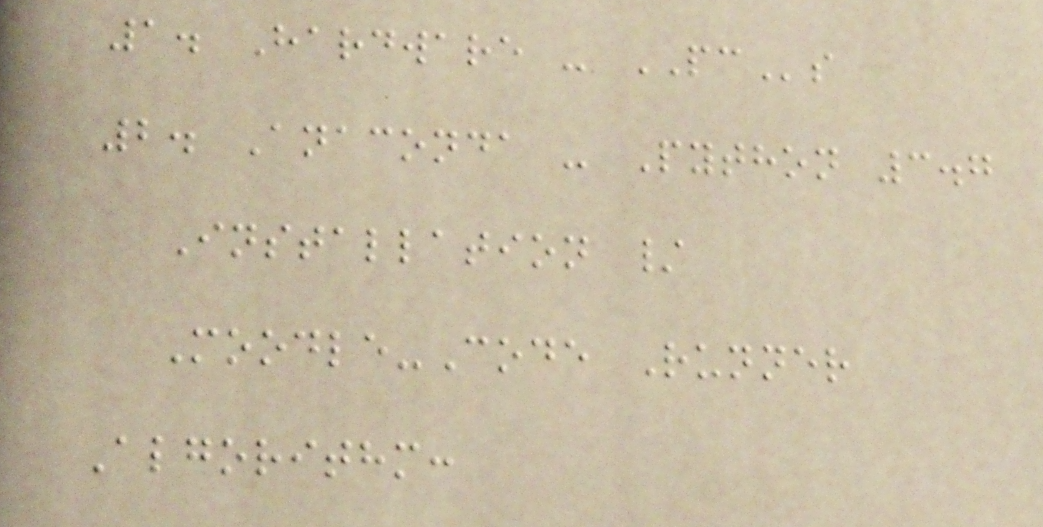1. Hardware - PCs
2. Anaconda - Python 3.7
Installation /
Moodle-Code Runner
Algorithm:
